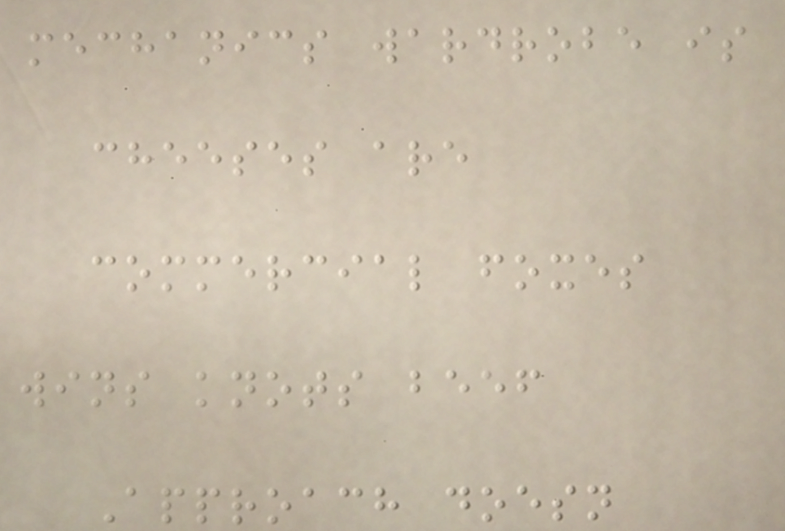mechanics wardrobe is
cheeses are
commercial foxes
wins knots beef
Approach doesn
